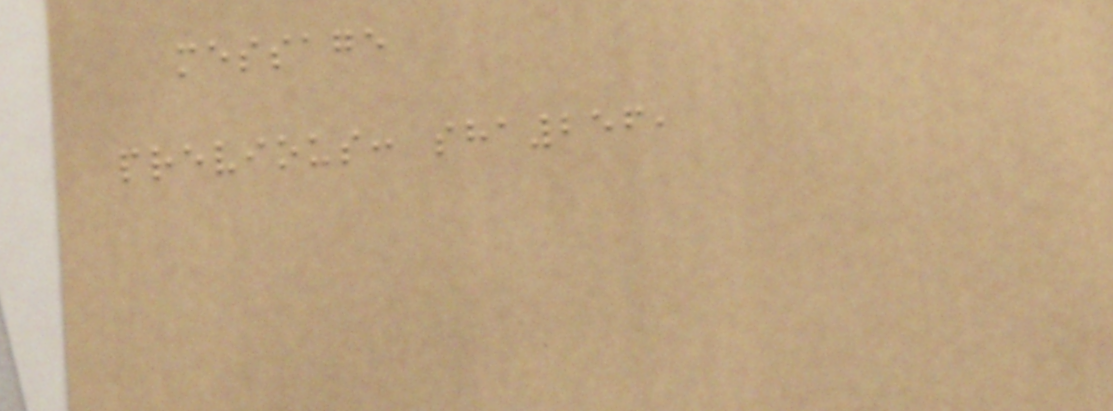message
previous: sha256,
